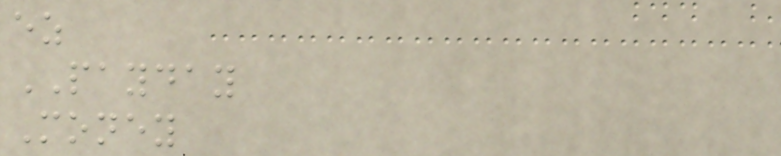ez
PAYDAY
Money
